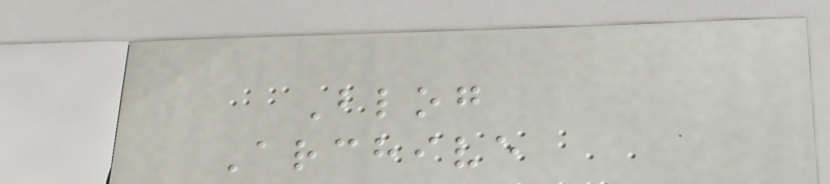Blog
Archive
